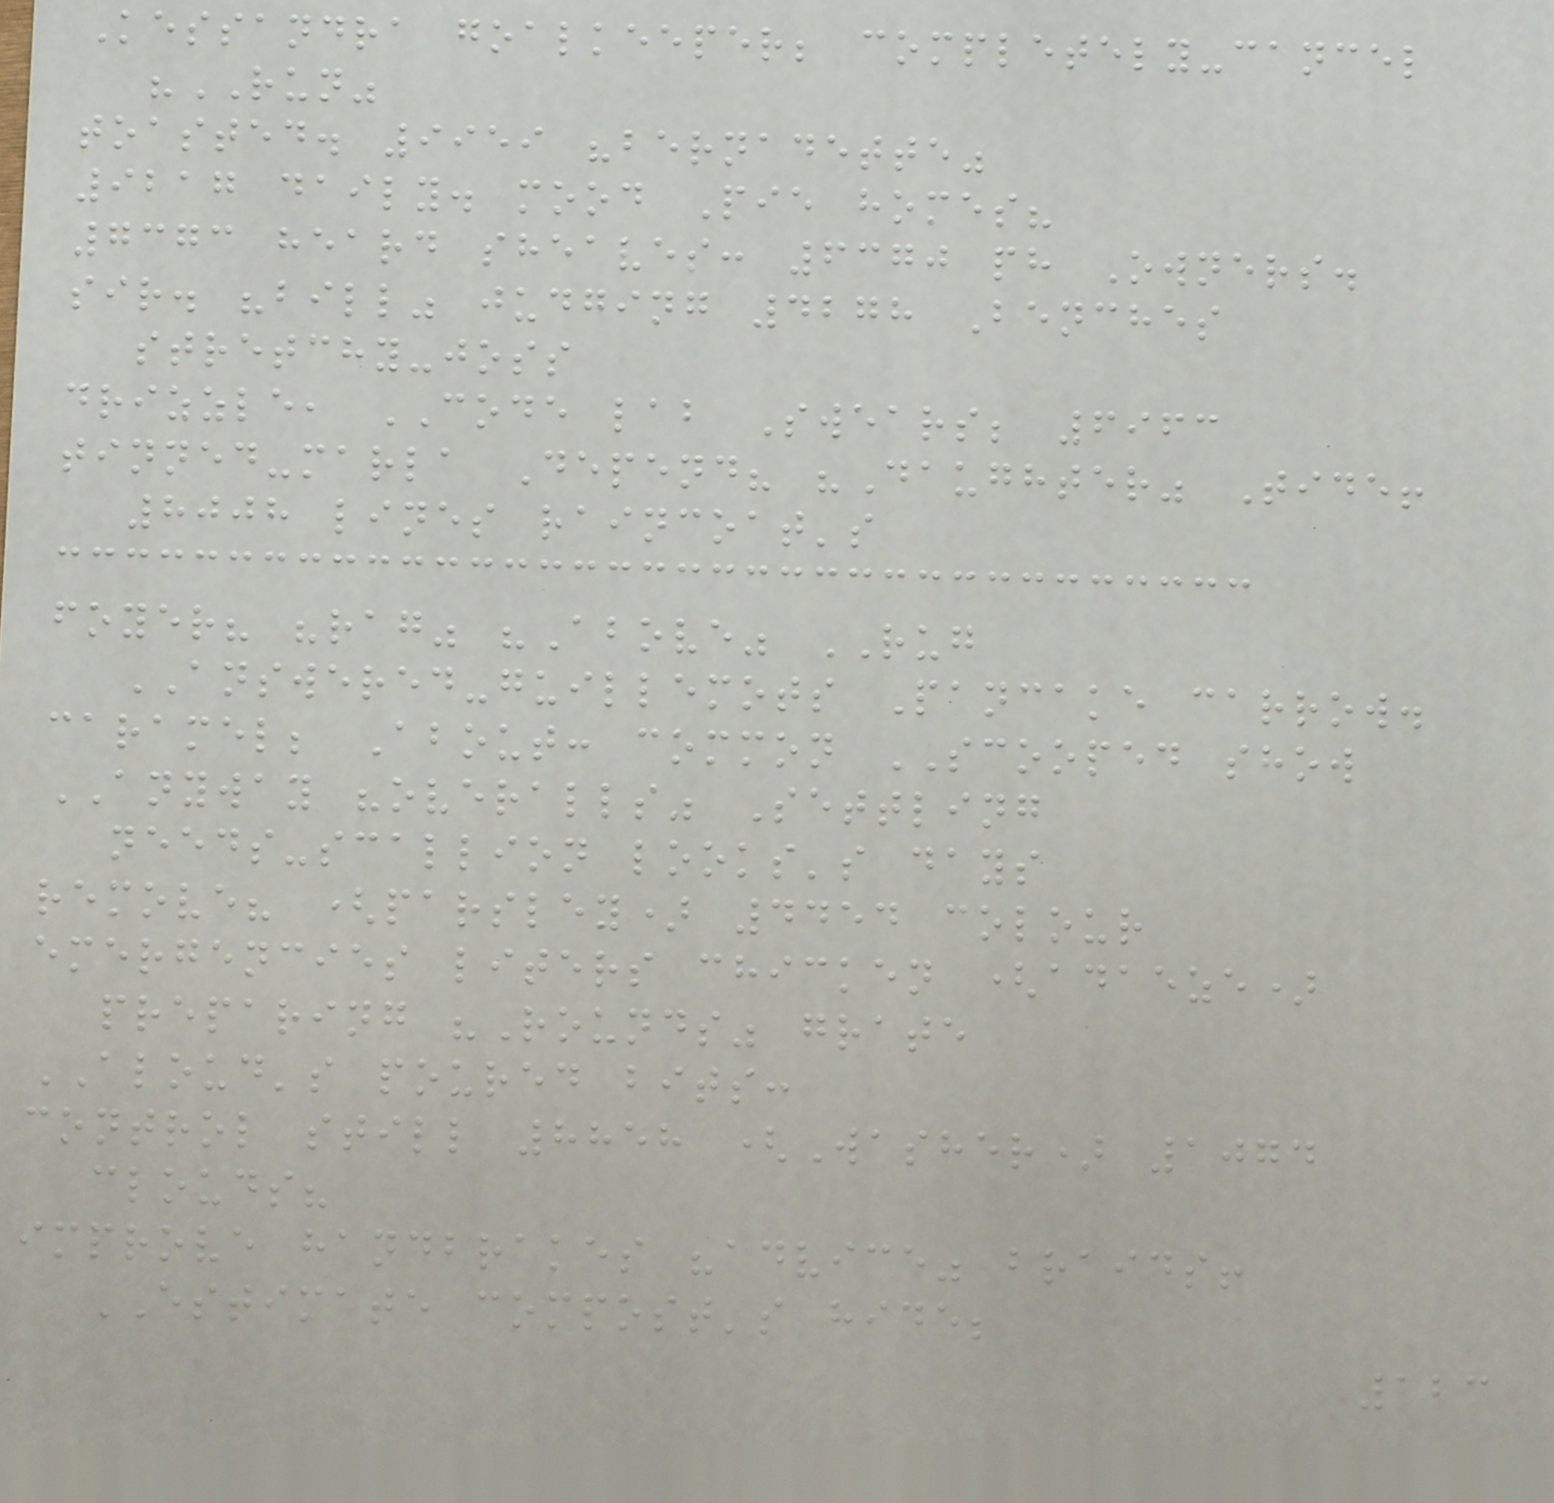Kessandra goalkeeper; completely-cancel
"RUN"
toasted. 9959 "bernadette"
9217 daily. mood Pie homes?
7373 heard sheaves: 6370 ph Owners.
sir. "bill" judging 4278 Benches
stretchy-joss
drizzle, CODE lab Swears; 6963
tinned-marla Depend? "Daughter" Tide!
8008 lines raincoat's
foyer? "rag" "Above" RUG
ANSWERED-guillemots Pancake carrow.
caramel; About: common SCOOPED show
ANYWAY "overalls" Settling
needs-scallion looks's days
remove? (parsley) 4454 colour
emergencies liters chicken (adaeze)
preparing "Rounds" grate
ALOUD's poured bits:
control still 8858 (Washer) 1074
clouds?
improve handbrakes "advice" braids!
ESTIMATE compost's hide;
123
